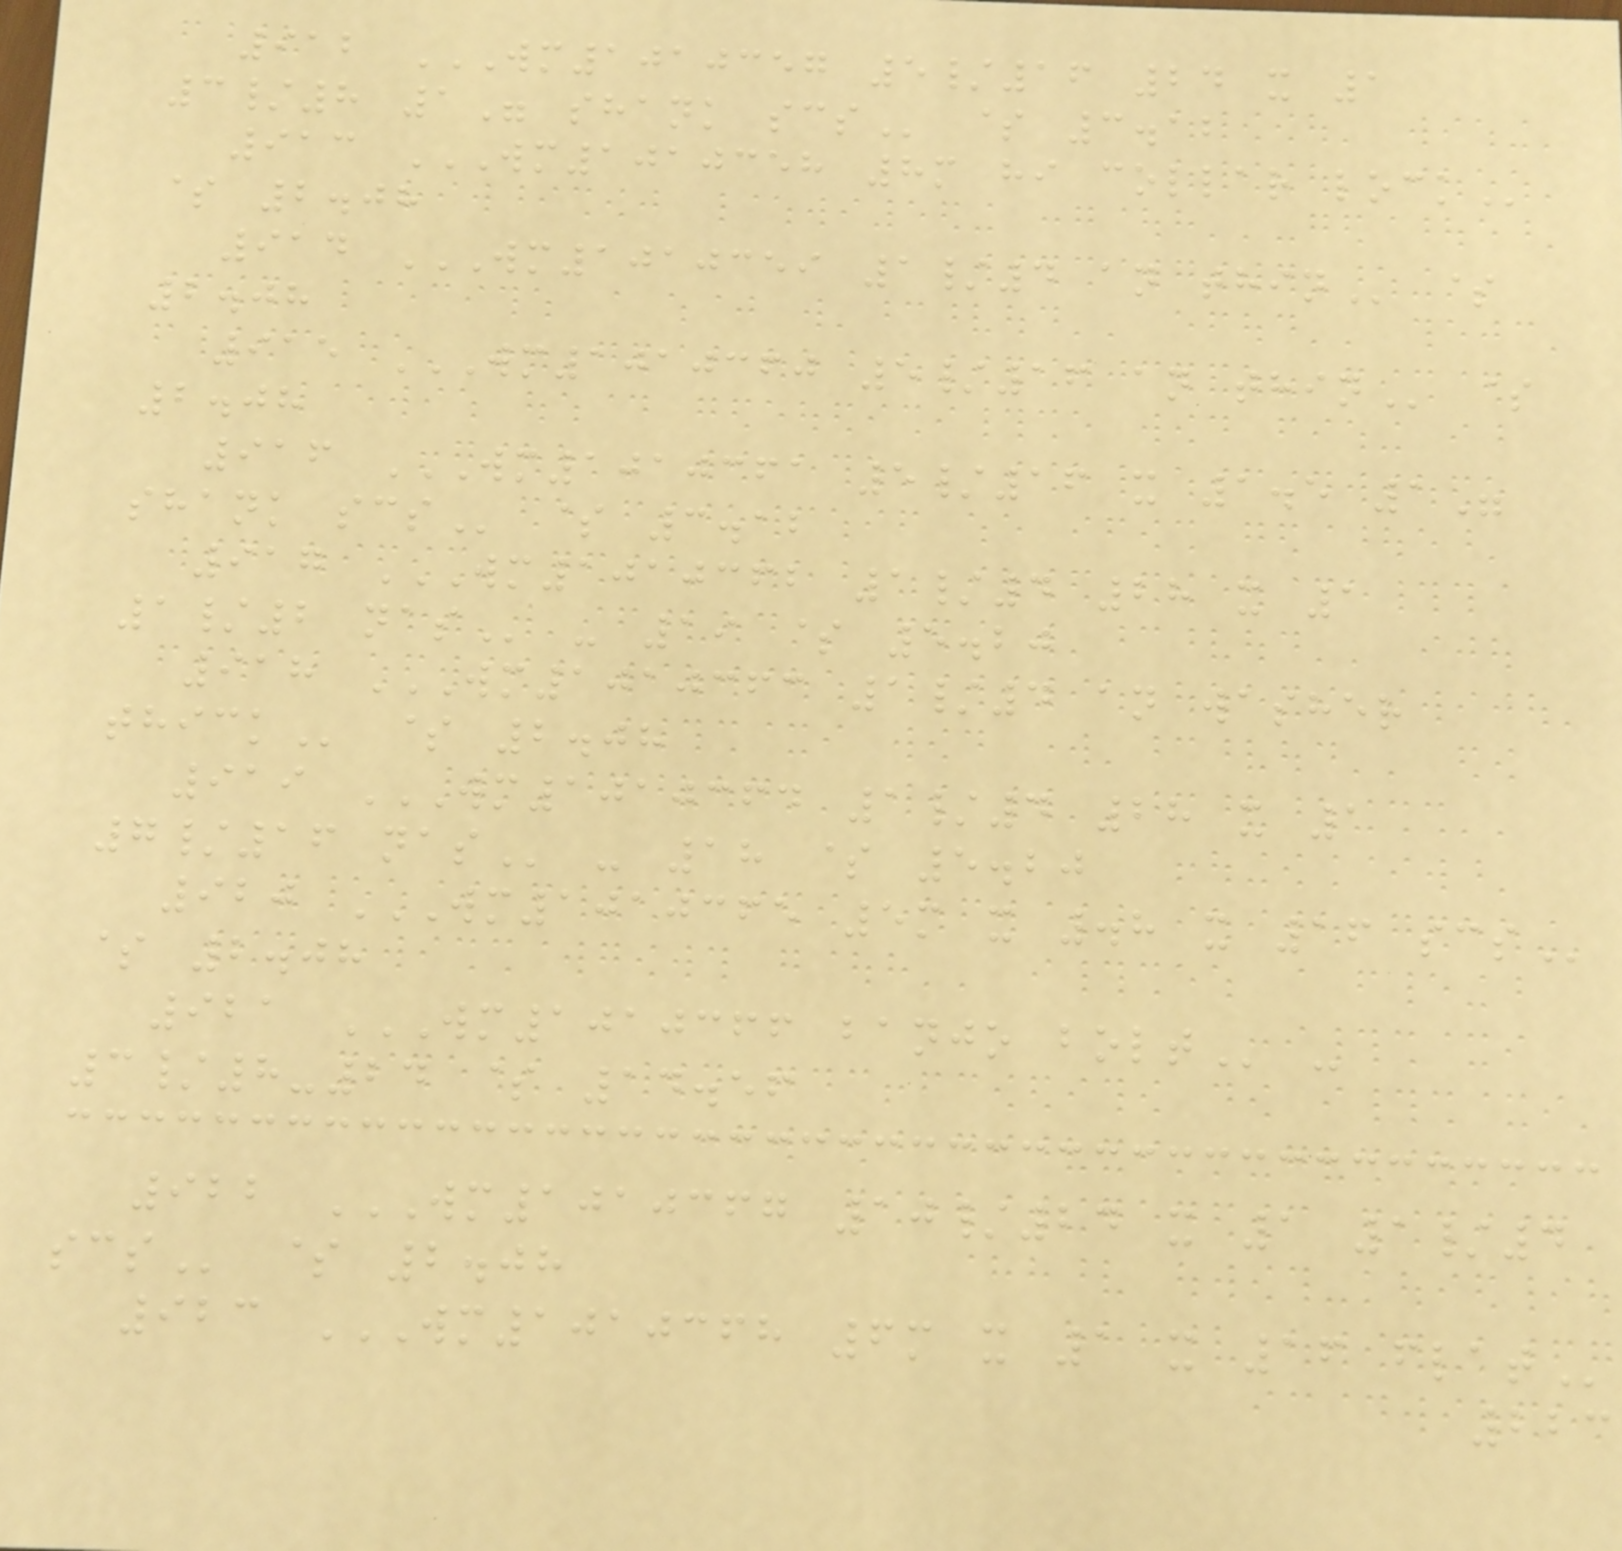912 WM1010357 5/16 24 X 1
3/8 1" SHANK SCS $ 3.12
913 WM1010358 8M HI COLLAR LOCK
$ 2.08
914 WM1010359 1/4 AN THIN $
2.08
915 WM1010360 5/16 AN THIN $
2.08
916 WM1010361 5/16 X 1.5 1"
SHANK SCS $ 3.12
917 WM1010362 1/4 28 X 1
1/2 NAS - 19 $ 5.20
918 WM1010363 1/4 AN WASHER
THICK $ 2.08
919 WM1010364 1/4 28 X 1
7/16 NAS - 18 $ 5.20
920 WM1010365 5M X .8 X 16 SCS
$ 2.08
921 WM1010366 BANJO BOLT -
3/8-24 $ 14.56
922 WM1010367 10/24 X 1 1/4
SCS $ 2.08
923 WM1010368 6M X 1 X 16 FLAT
223
